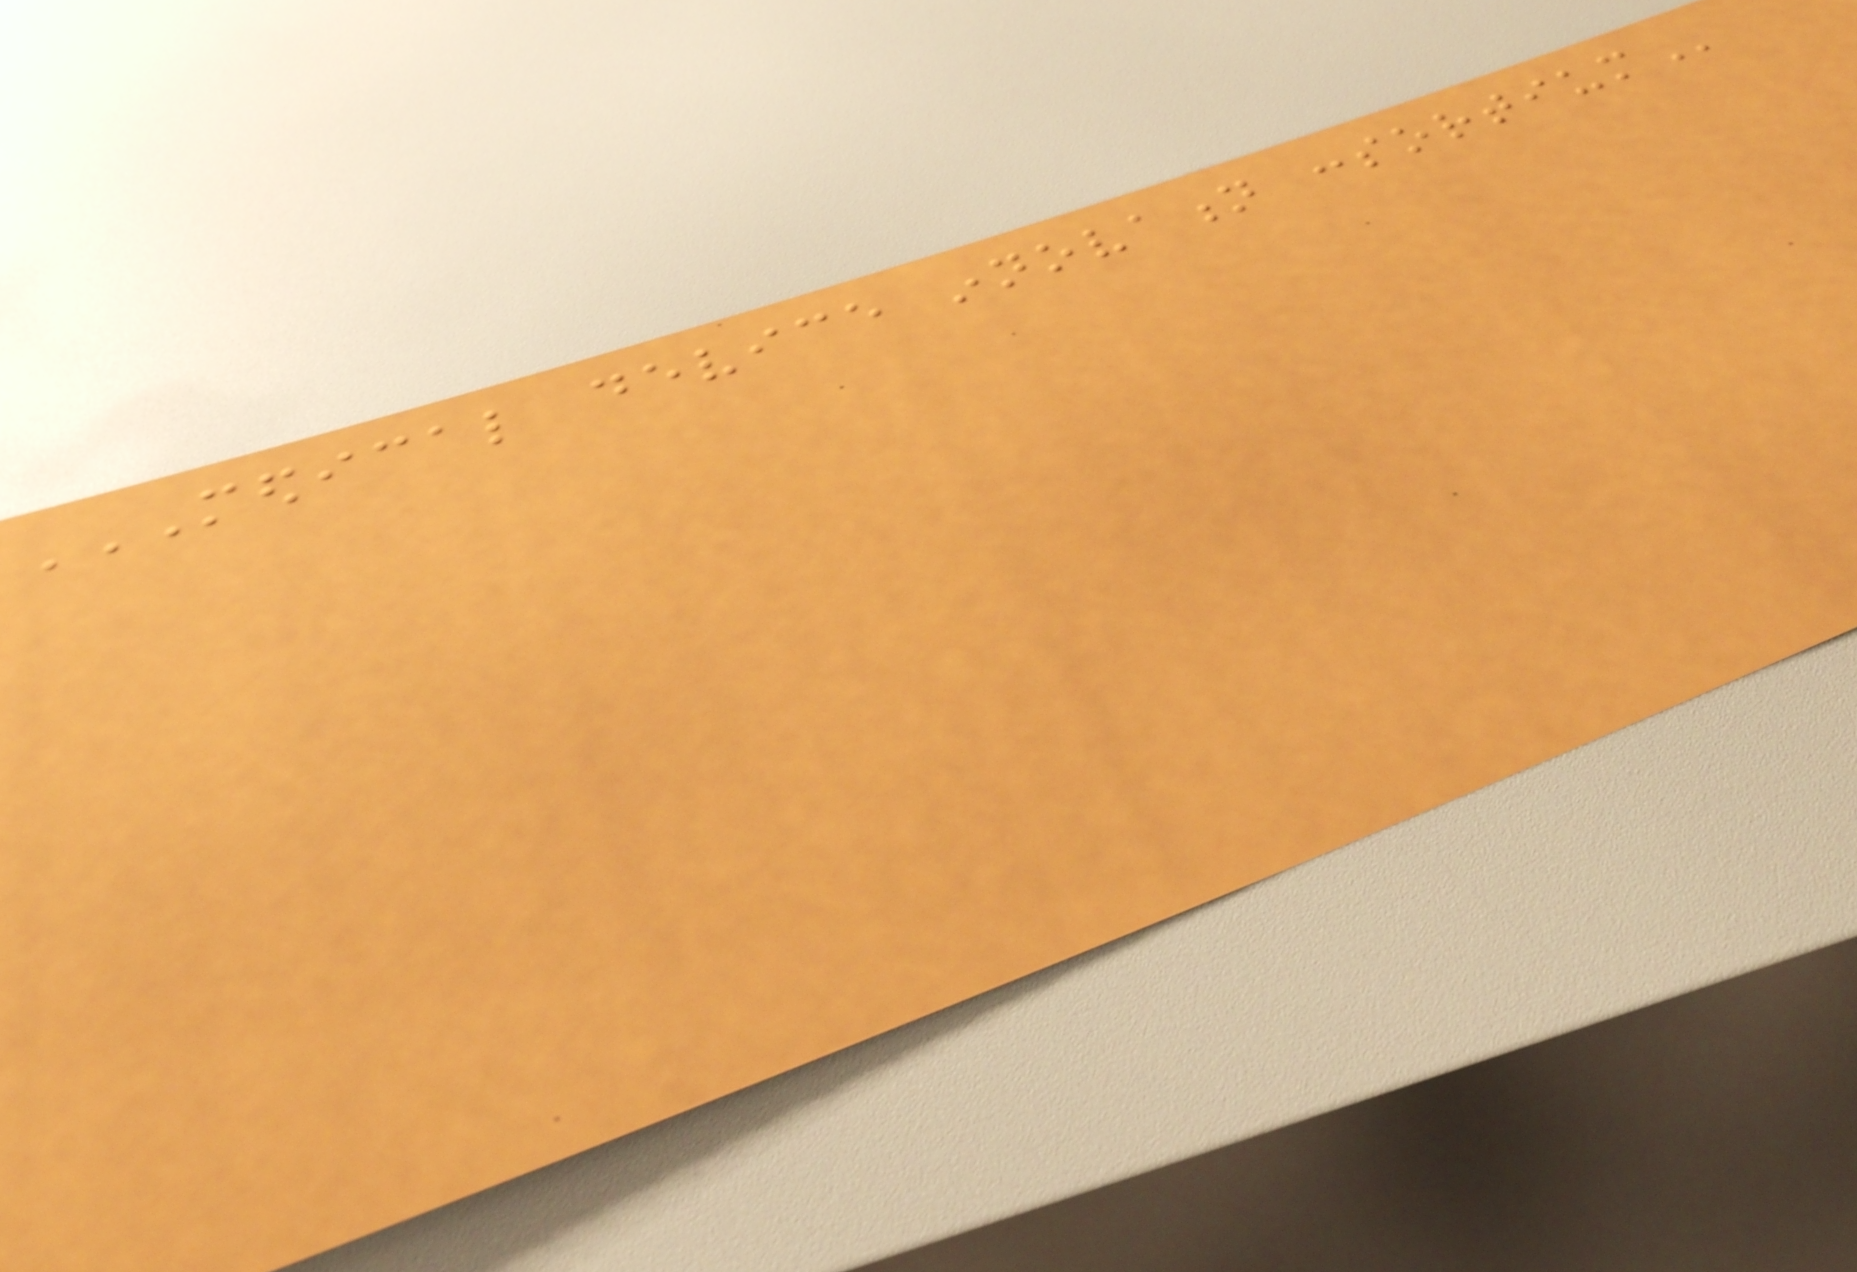MEDICAL DEVICE INNOVATION CONSORTIUM
